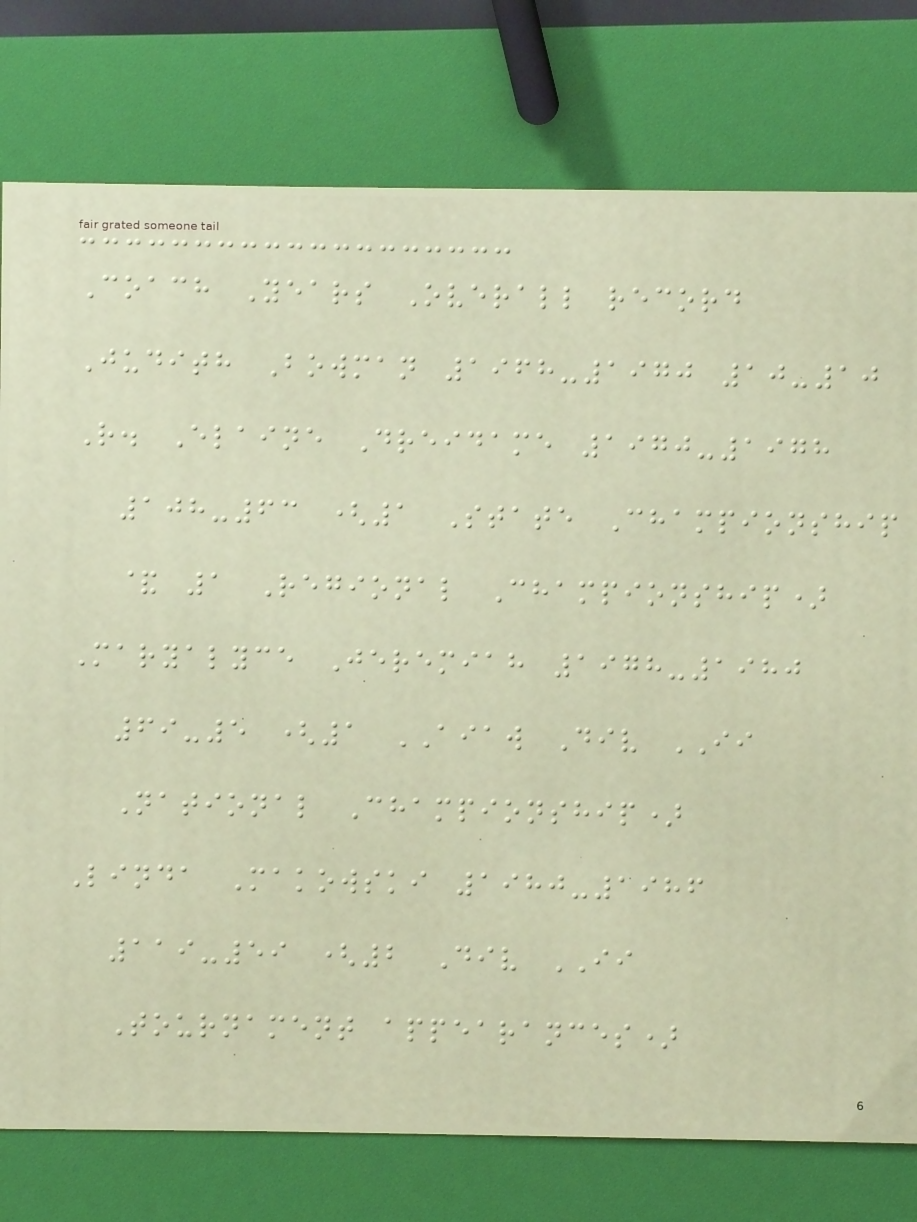Coach Years Overall record
Judith Bowman 1968-1970 10-10
R. Elaine Dreidame 1970-1978
108-63 (1 State Championship
& 1 Regional Championship)
Maryalyce Jeremiah 1978-1980
69-5 (1 AIAW Div II
National Championship)
Linda Makowski 1980-1986
119-59 (2 Div II
Tournament appearances)
